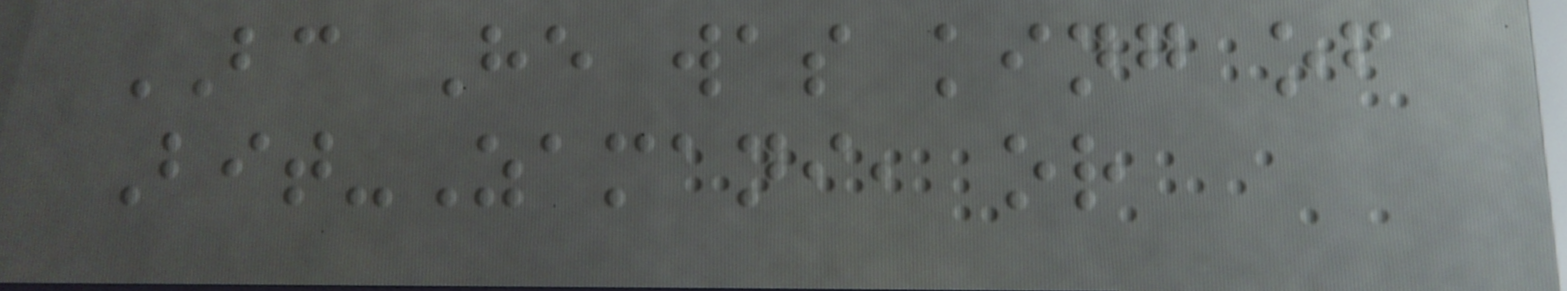BC He was king of
Bit-Zamani, or
